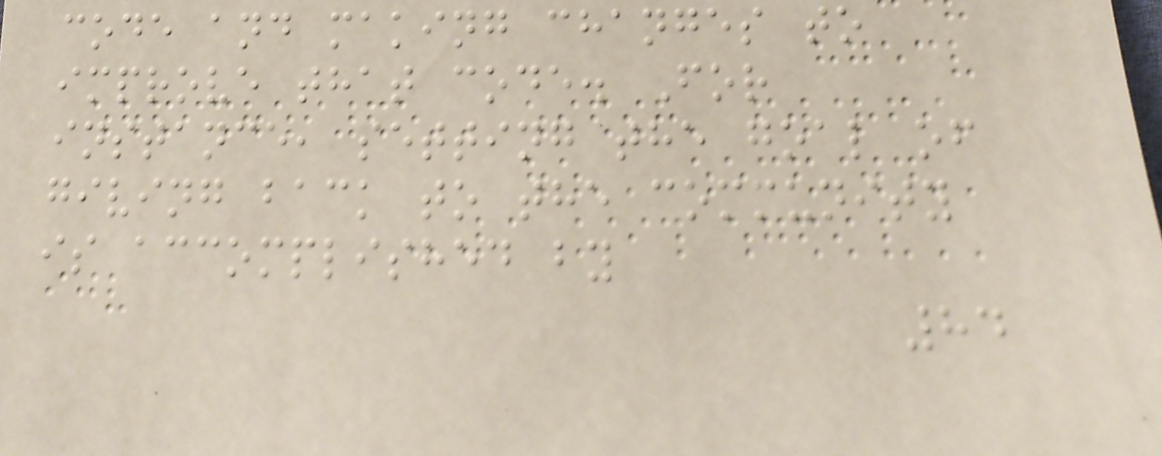code and making changes to
improve that code. For
instance, setting the goal of
giving back to the community
is accomplished by
84
